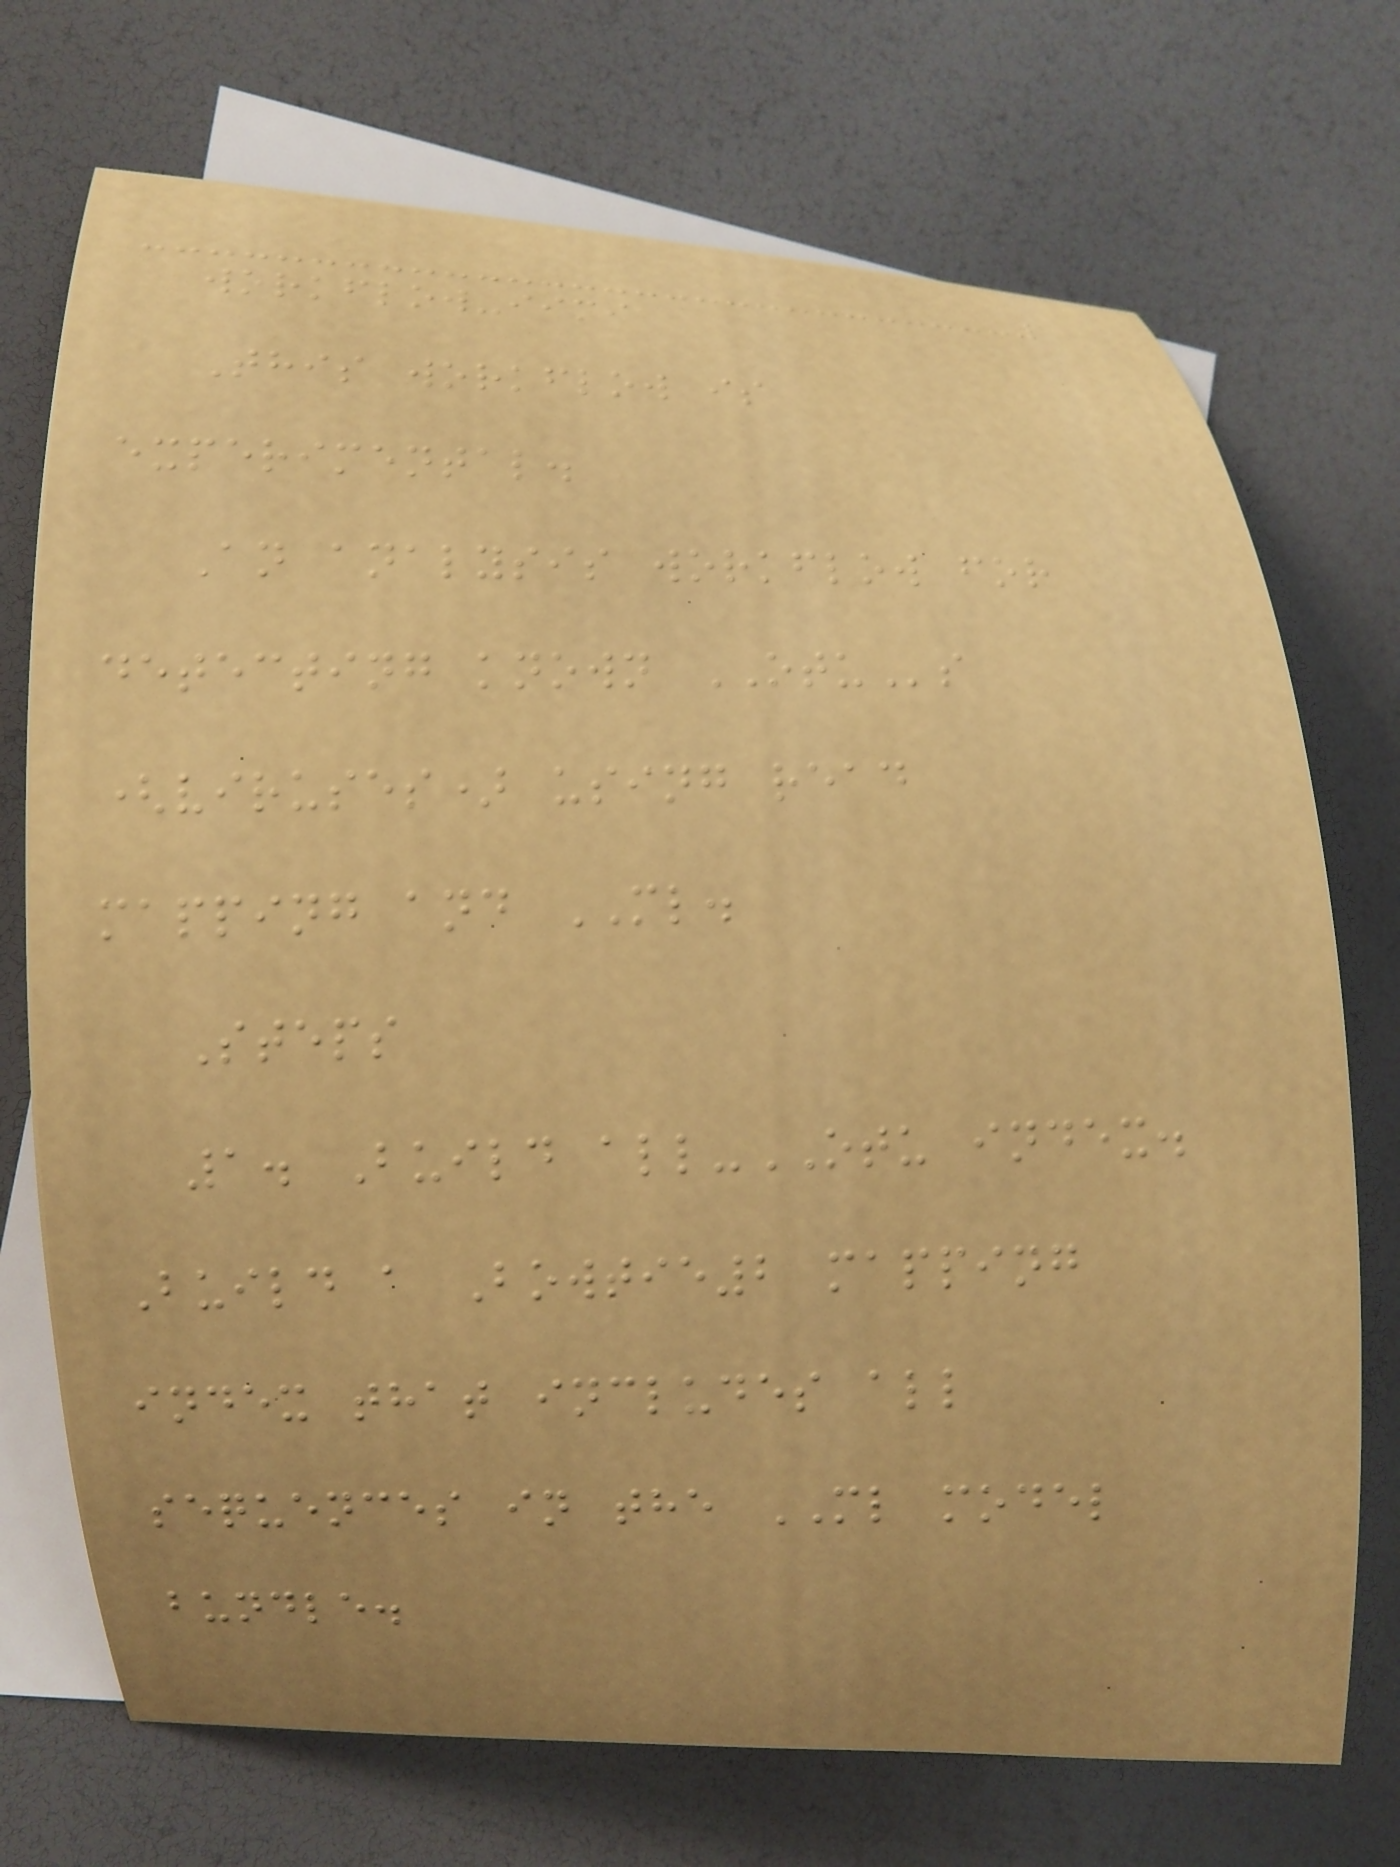workflow-iimi
This workflow is
experimental.
An analysis workflow for
detecting known OTUs
(viruses) using read
mapping and ML.
Steps
1. Build all-OTU index.
Build a Bowtie2 mapping
index that includes all
sequences in the ML model
bundle.
